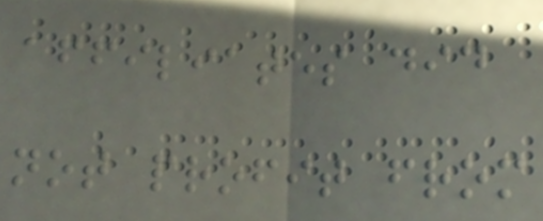affiliates did
not profit from
